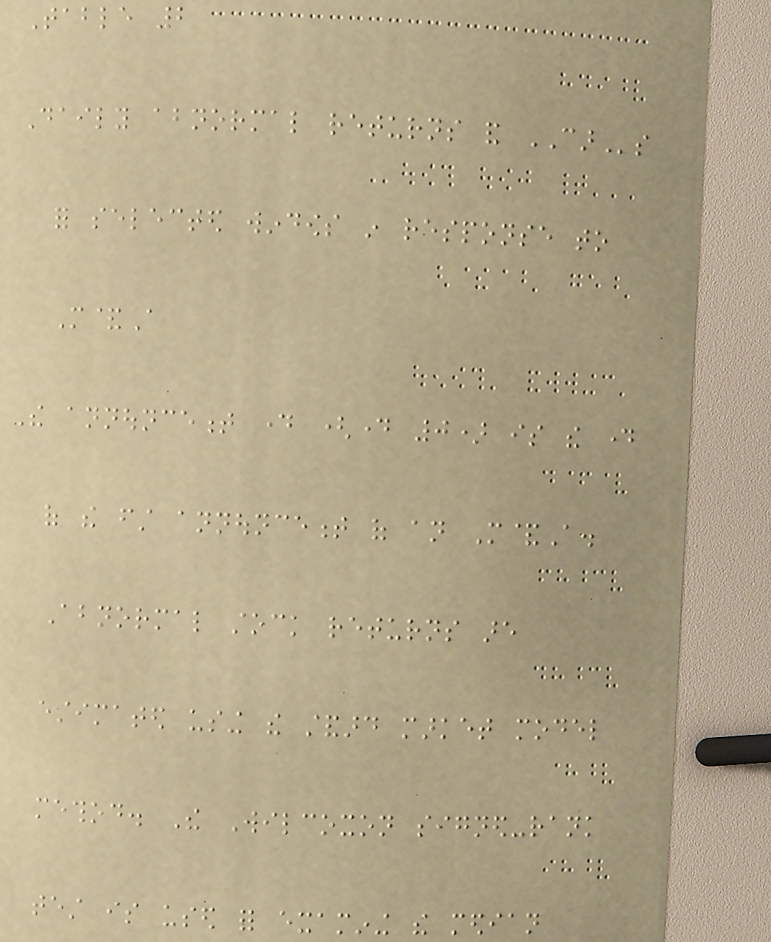Table 2
Daily abnormal returns and CARs
for selected windows in response to
M&A
The announcement day (day 0) is the day
of the first announcement of an M&A.
Abnormal stock returns are
estimated using the standard market model
method. The Wilcoxon signed-rank
test is used for examining the median
